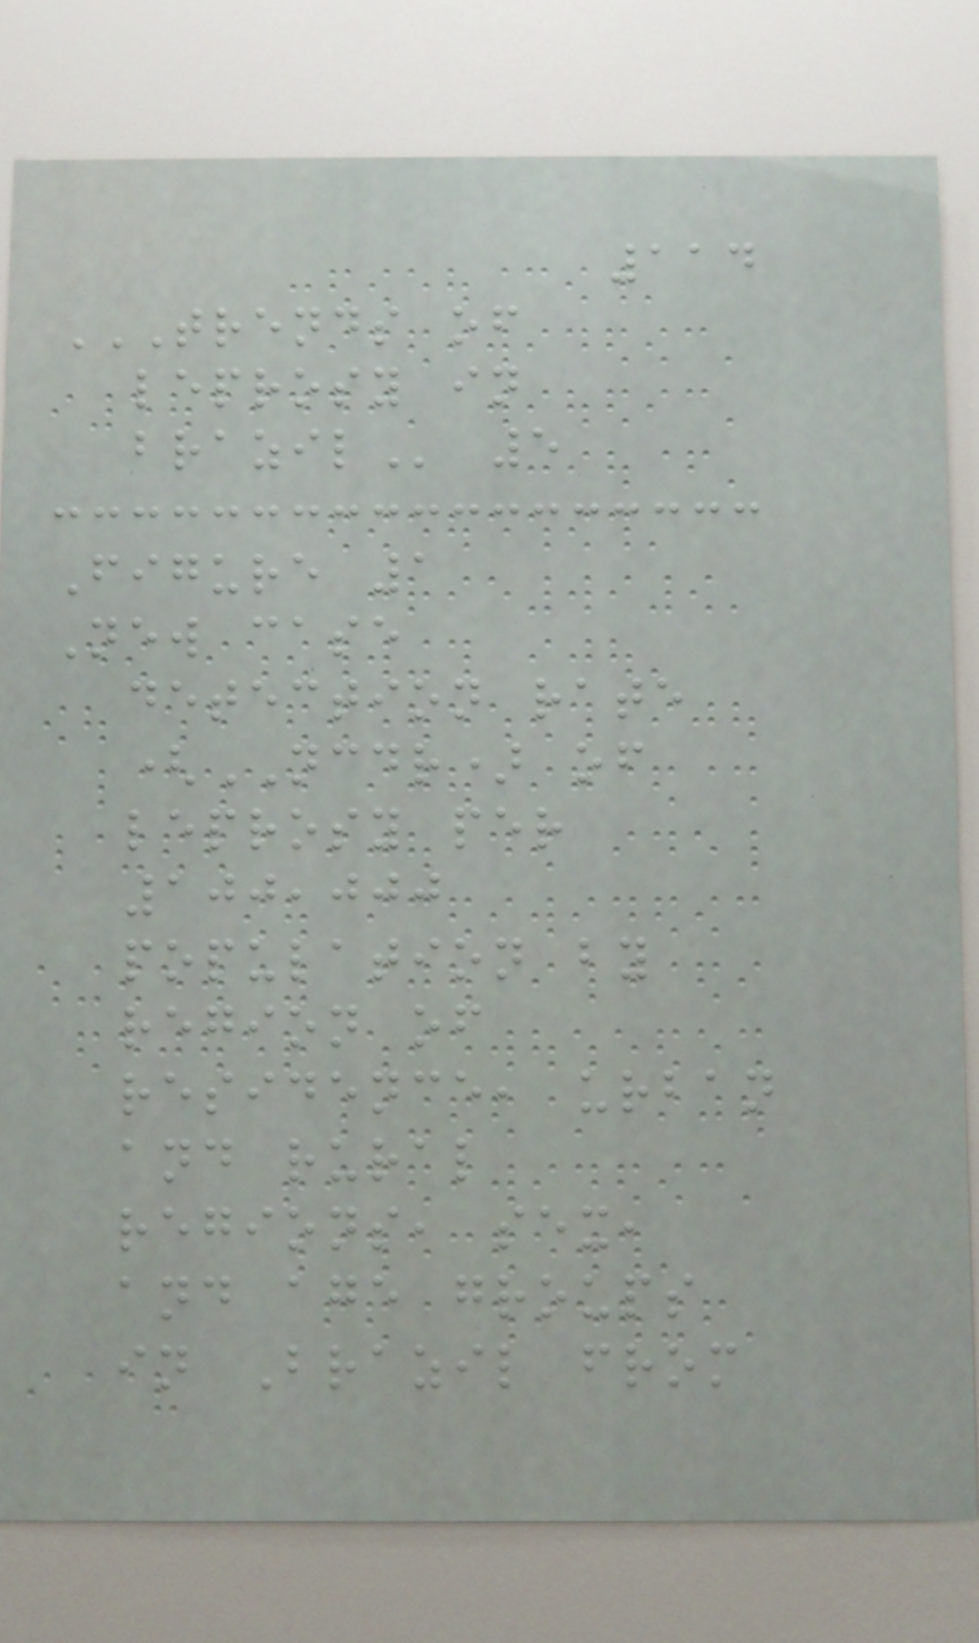114
TRENDS OF
LEPROSY IN
BRAZIL 5
Figure 1
New case
detection rate
(NCDR) of
leprosy per
100,000
population by
region of
residence, urban
and rural
regions, sex,
and age groups
in Brazil from
